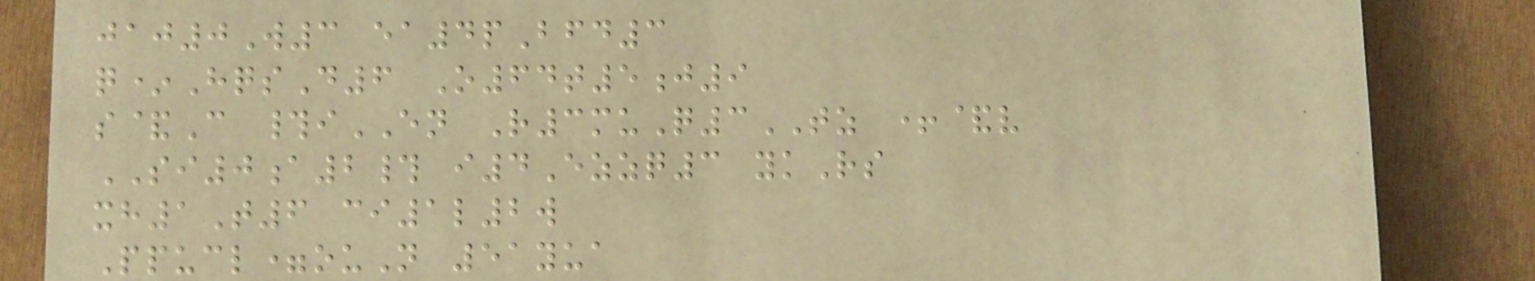jaj0W3 ea4pBfd3
q*HqsD6 O64t5j9
s&C #iEN R3muQ3TZ +&v
SI0a2# i4Ezzq3 ykRs
xh1T6 ci1l2w
Ppucl=ouN 51yua
